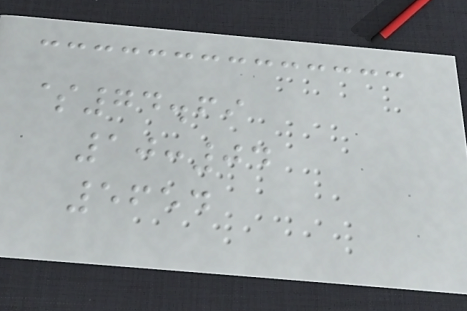$74.69
10:04
5654
